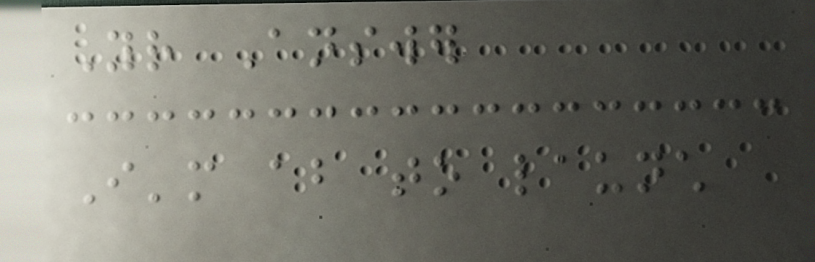Your Answer
I'm about to launch
